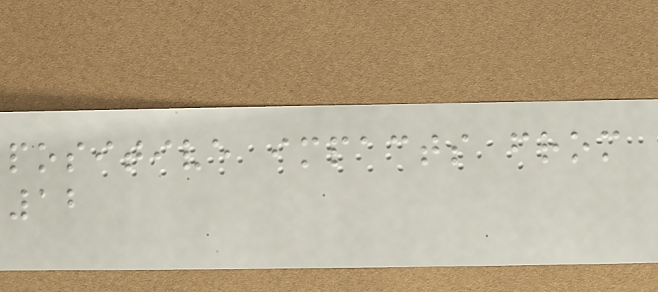positive impacts from
12
